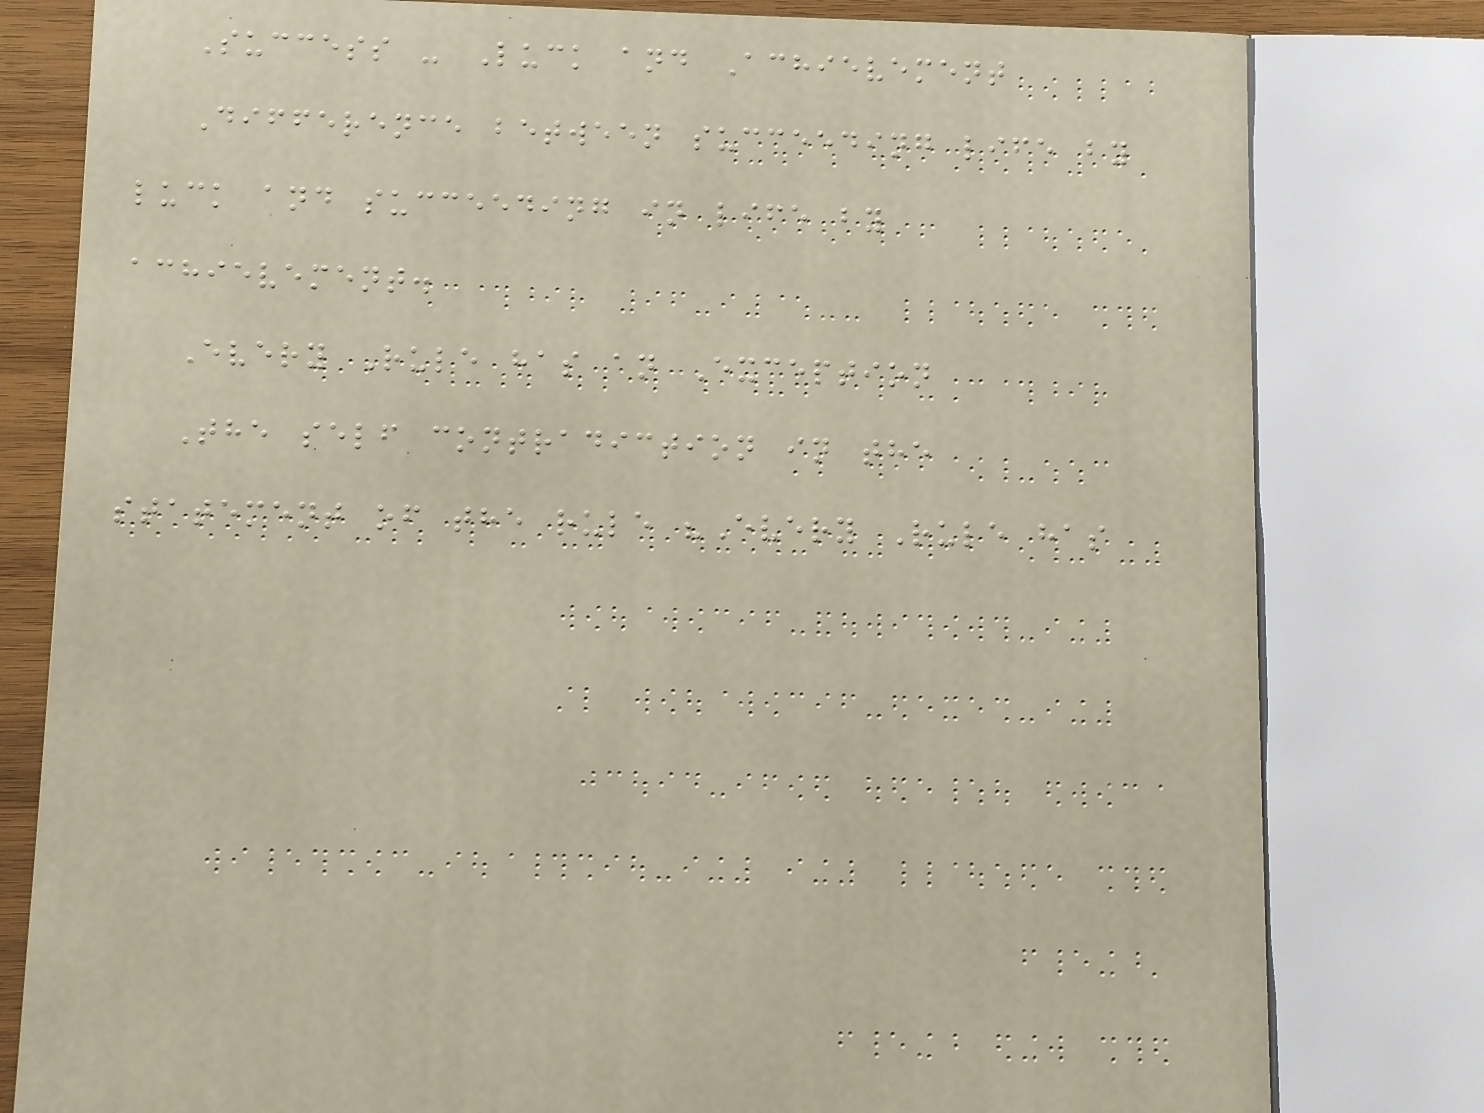Success - Luck and Achievement
Difference between succeeding life by
luck and succeeding in life by
achievement.
Every Rule has an Exception
The self contradiction in the
statement of the rule "Every Rule has
